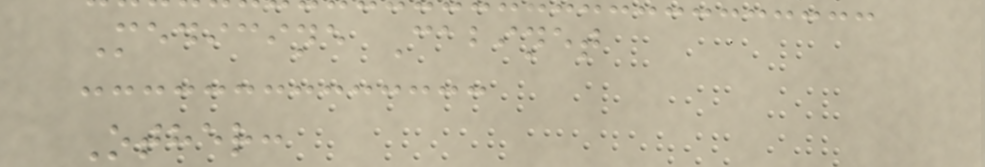Medicine Cabinet
Other:
